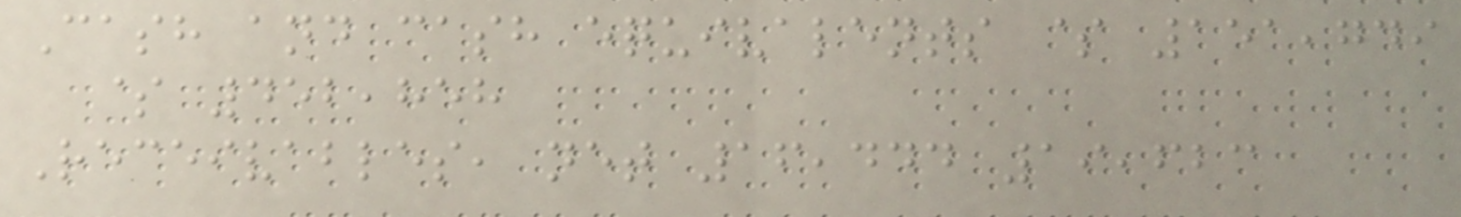Cash and cash equivalents $ 151,749
$ 452,858
Receivables, net 16,444 19,623
